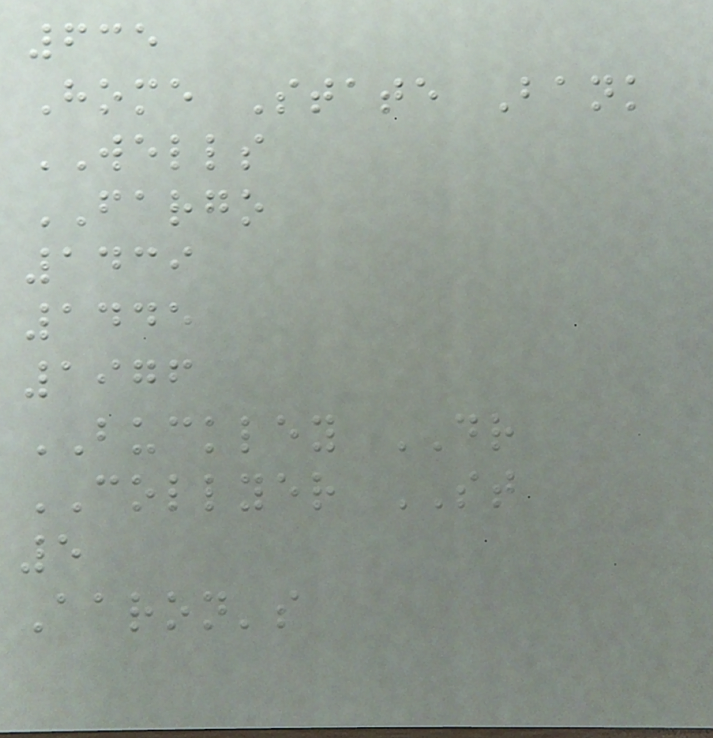635
Home State Bank
WELLS
FARGO
1439
1445
1976
BUCKLEY DR
COLLYER ST
5
Aaron's
